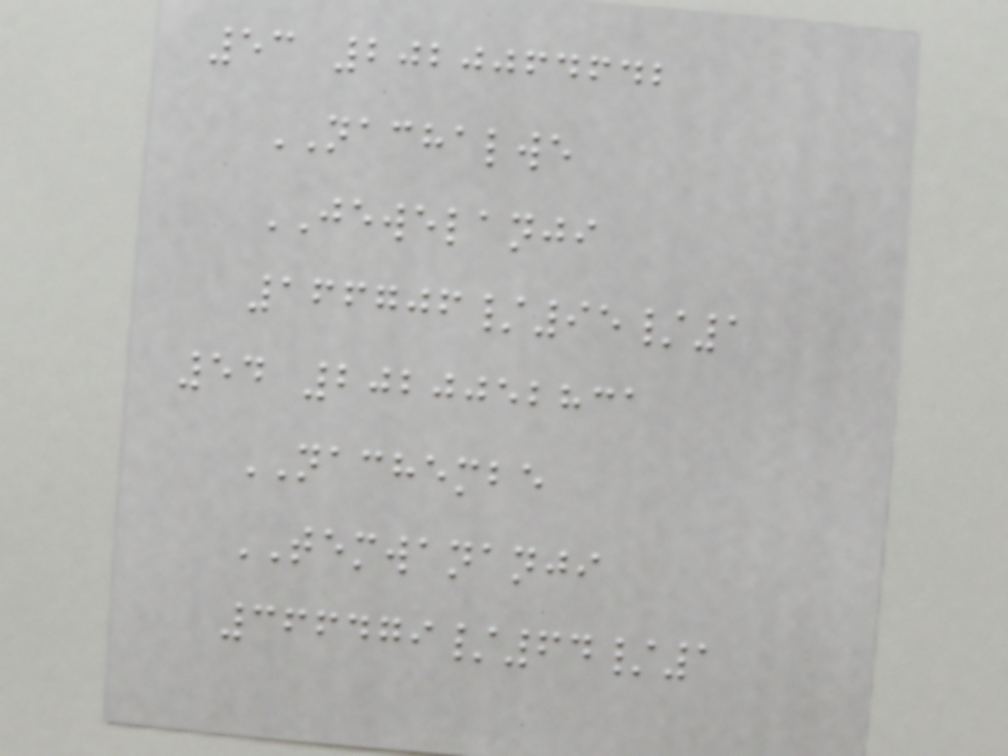53 2020064642
NACHALWE
JEWELANJI
166706/95/1
54 2020052831
NACHEMBE
TEMWANANJI
366479/64/1
